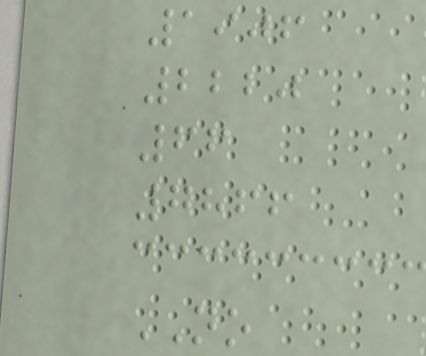1906
2220
66
7866
NO
